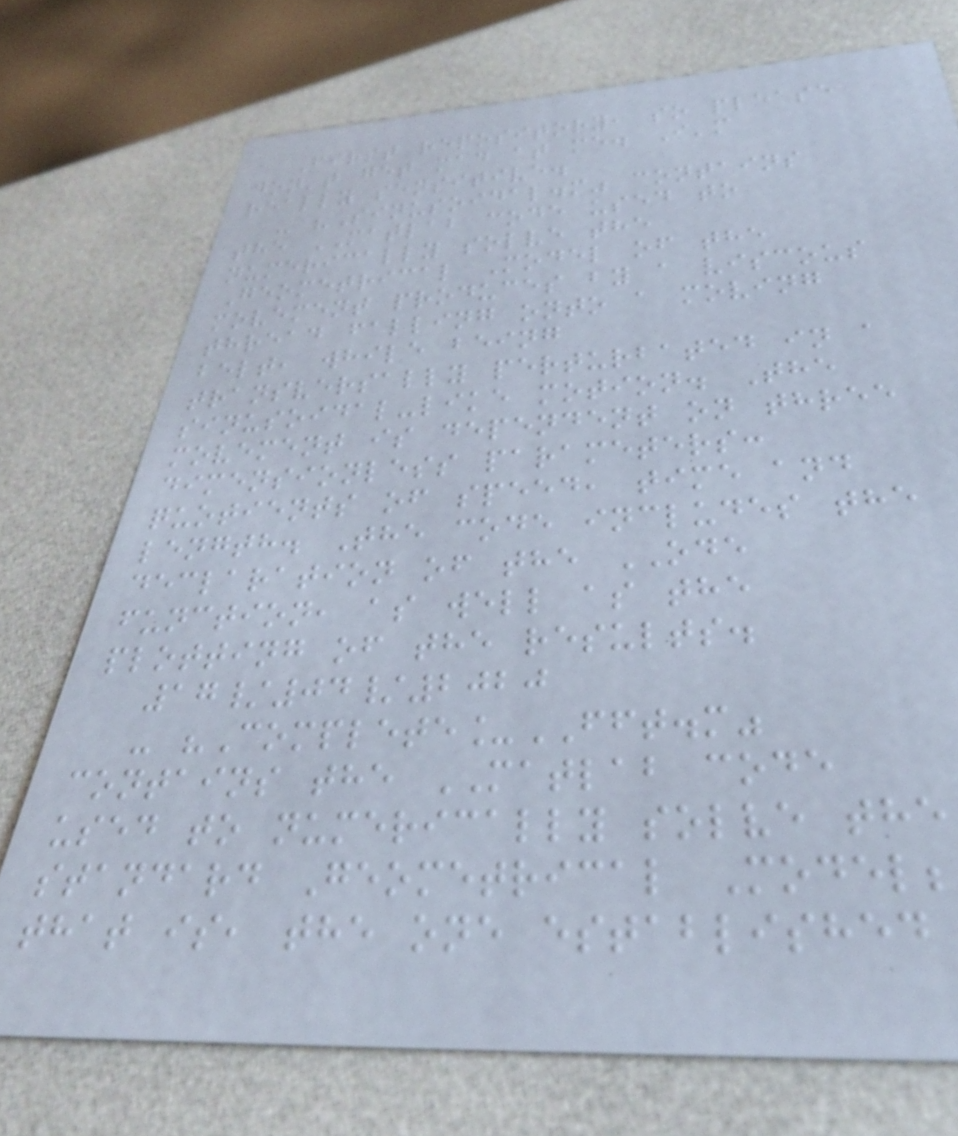First repository, so please
don't get mad at me. I'm
really sensitive.
- "Sinusoidal.m" contains
the MATLAB code used to
numerically solve the
Geometrical Model of the
movement produces by a viscous
thread falling onto a moving
belt, while being
transversally perturbated in a
sinusoidal-like motion. The
movement is dependent on three
dimensionless parameters:
quotients of speed, time and
length. The code includes the
declaration of the ODE
function, as well as the
plotting of the results.
17/04/2020
- "Complete_FFT.m"
contains the MATLAB code
used to numerically solve the
standard Geometrical Model;
that is, the one established
